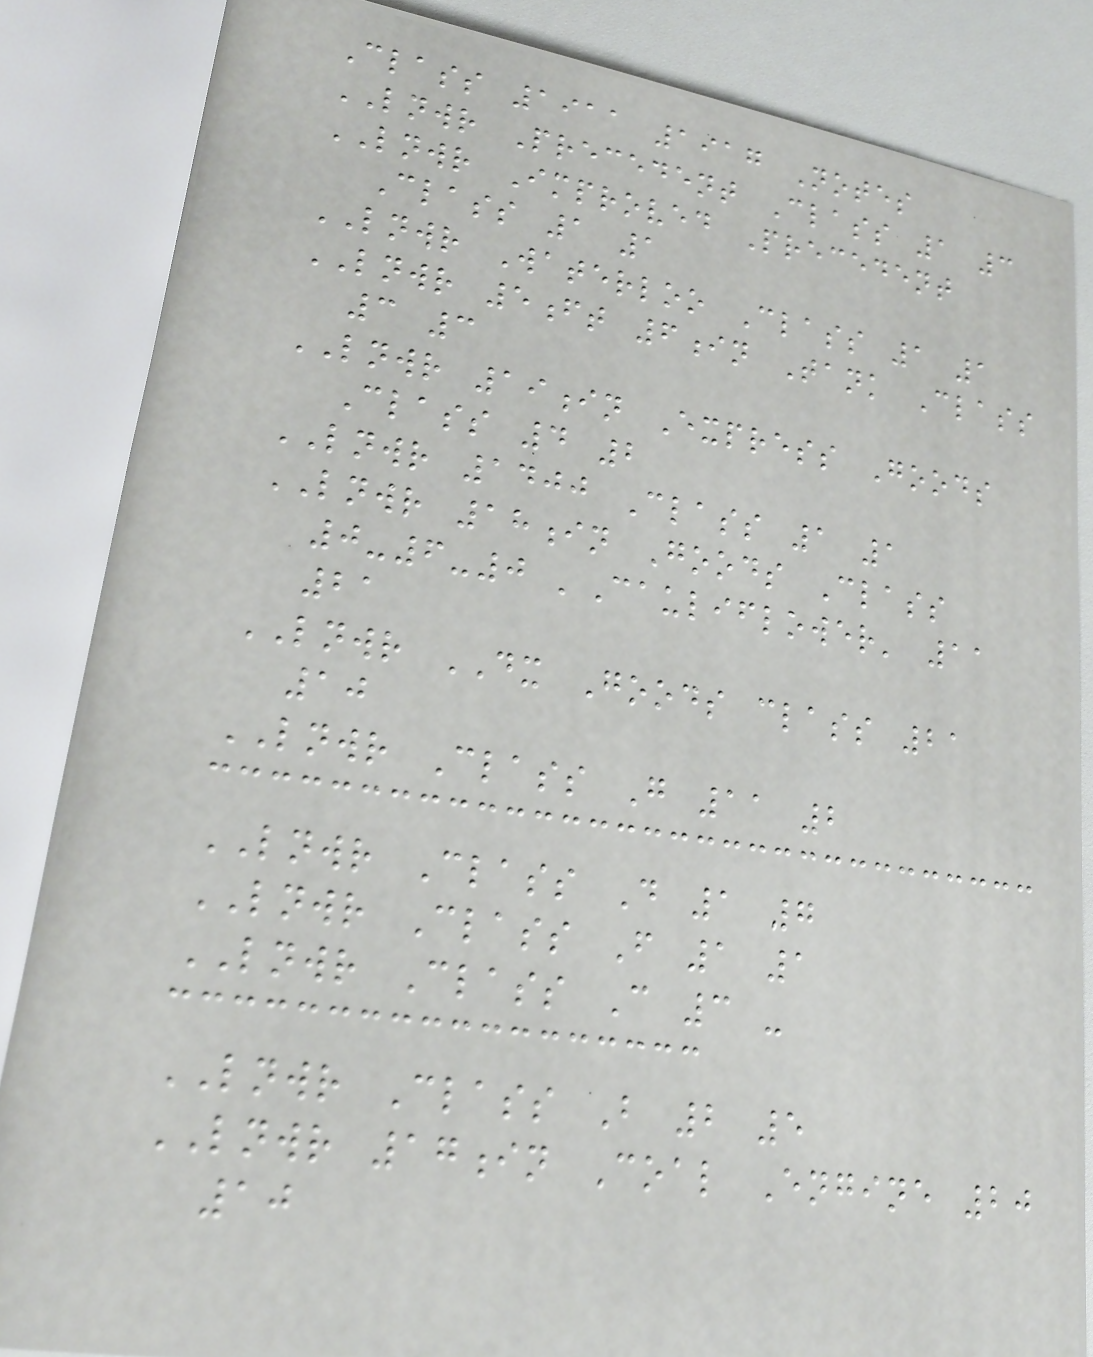Class 1911 1917 Notes
LNWR Precedent Class 1 3
LNWR Improved Precedent
Class 1 1
LNWR Waterloo Class 1 1
LNWR 5ft 6in Tank Class
3 3
LNWR 19in Express Goods
Class 4 2
LNWR 1400 Class 1 1
LNWR 18in Goods Class
0-6-0 'Cauliflower' 11
21
LNWR DX Goods class 21
10
LNWR Class G 11 2
LNWR Class D 1 7
LNWR Class F 1 1
LNWR Class C 3 -
LNWR Class B 2 5
LNWR 17in Coal Engine 20
10
